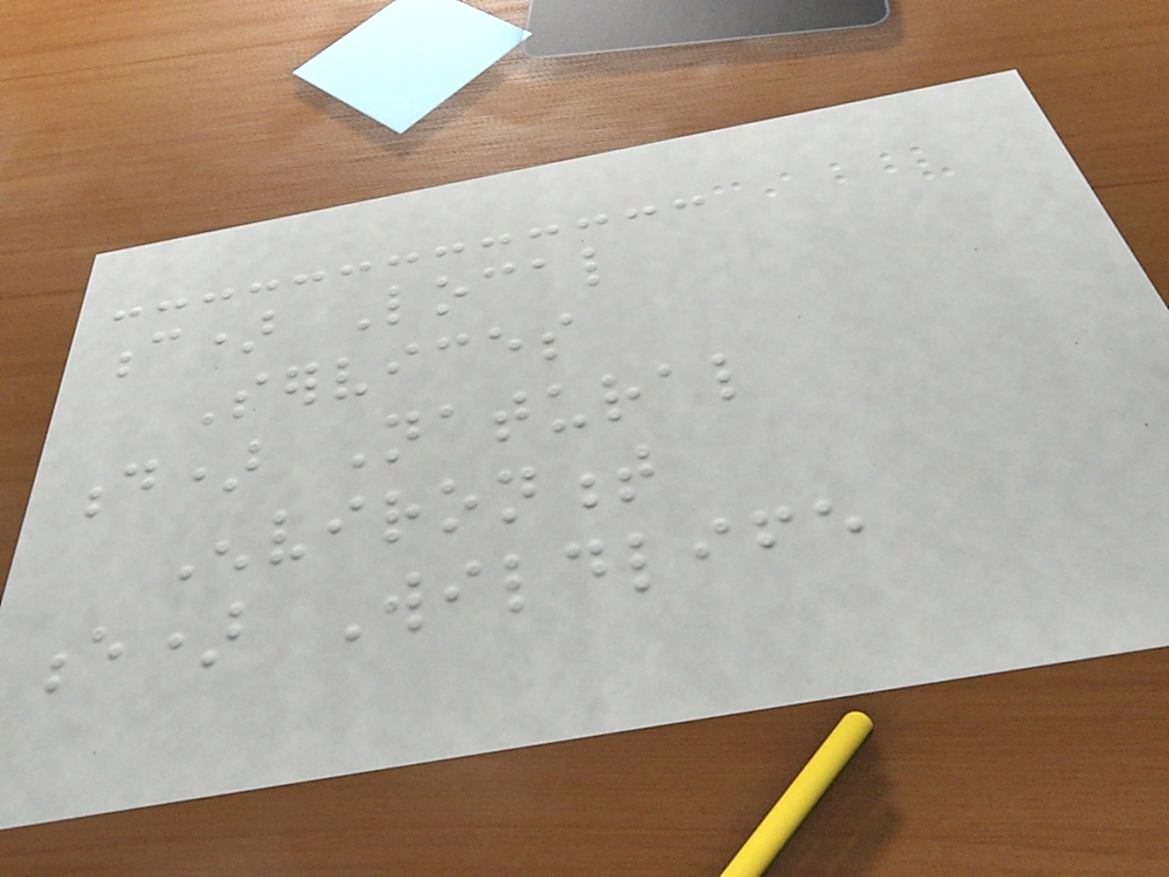c) Local
Services
d) Natural
Environment
e) Wildlife
